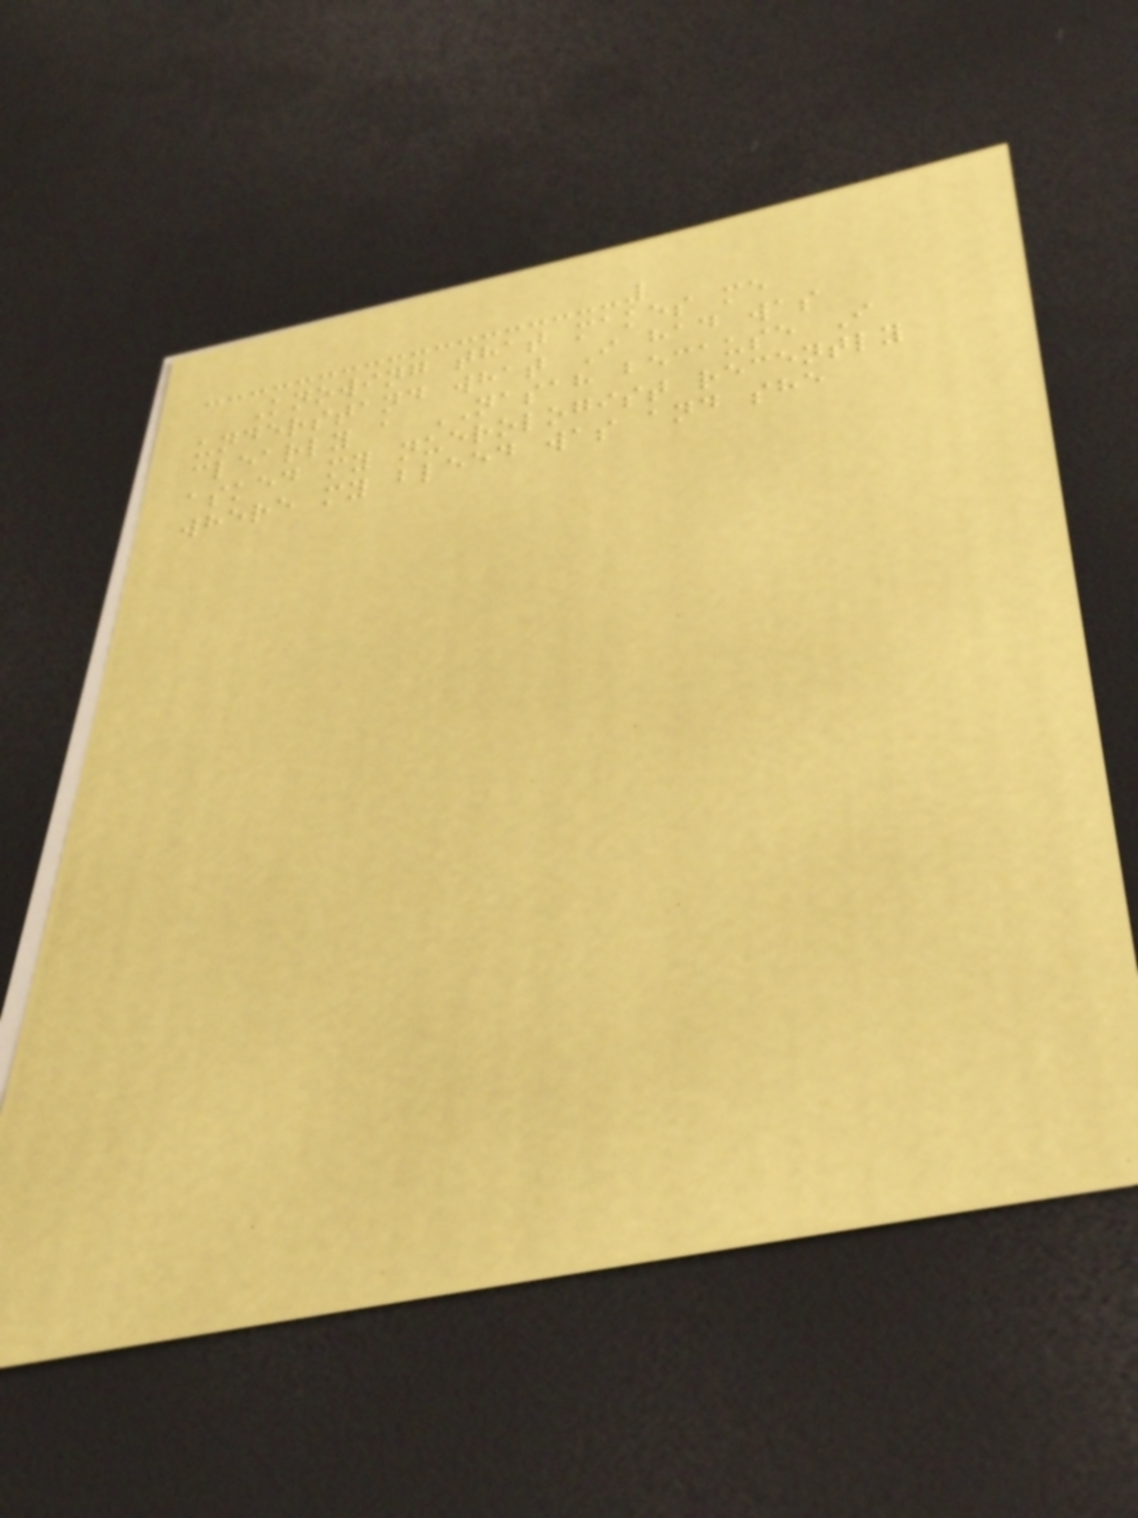Knowing that makes me
understand what I had was
clearly a NASAH because I
asked my nuerologist recently
where my bleed was and she
